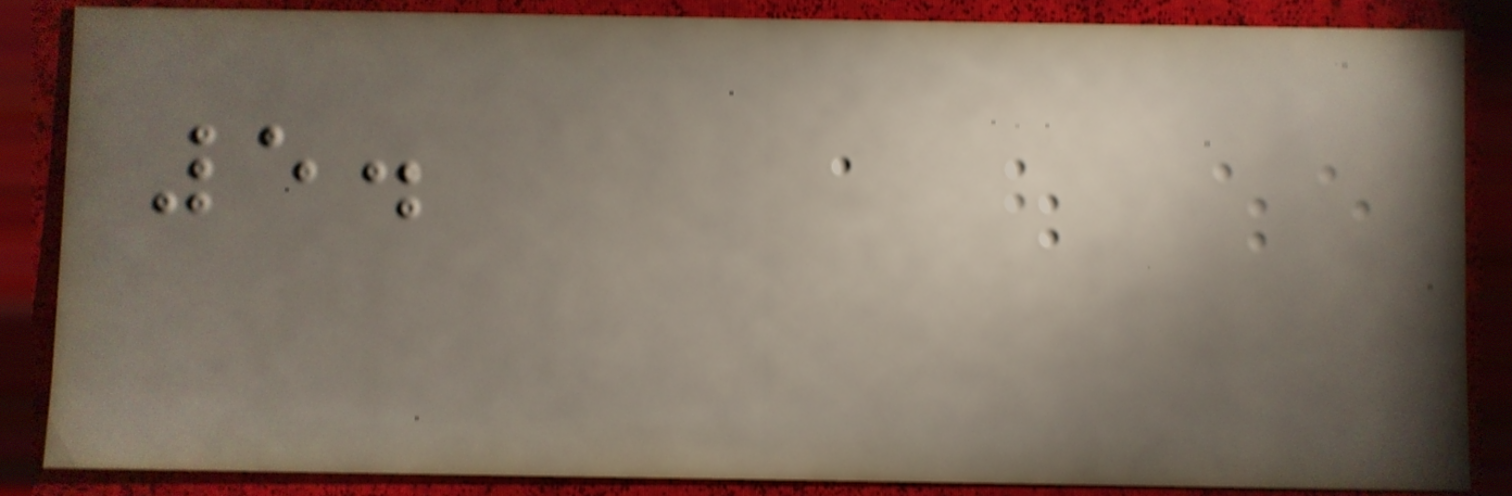5.
